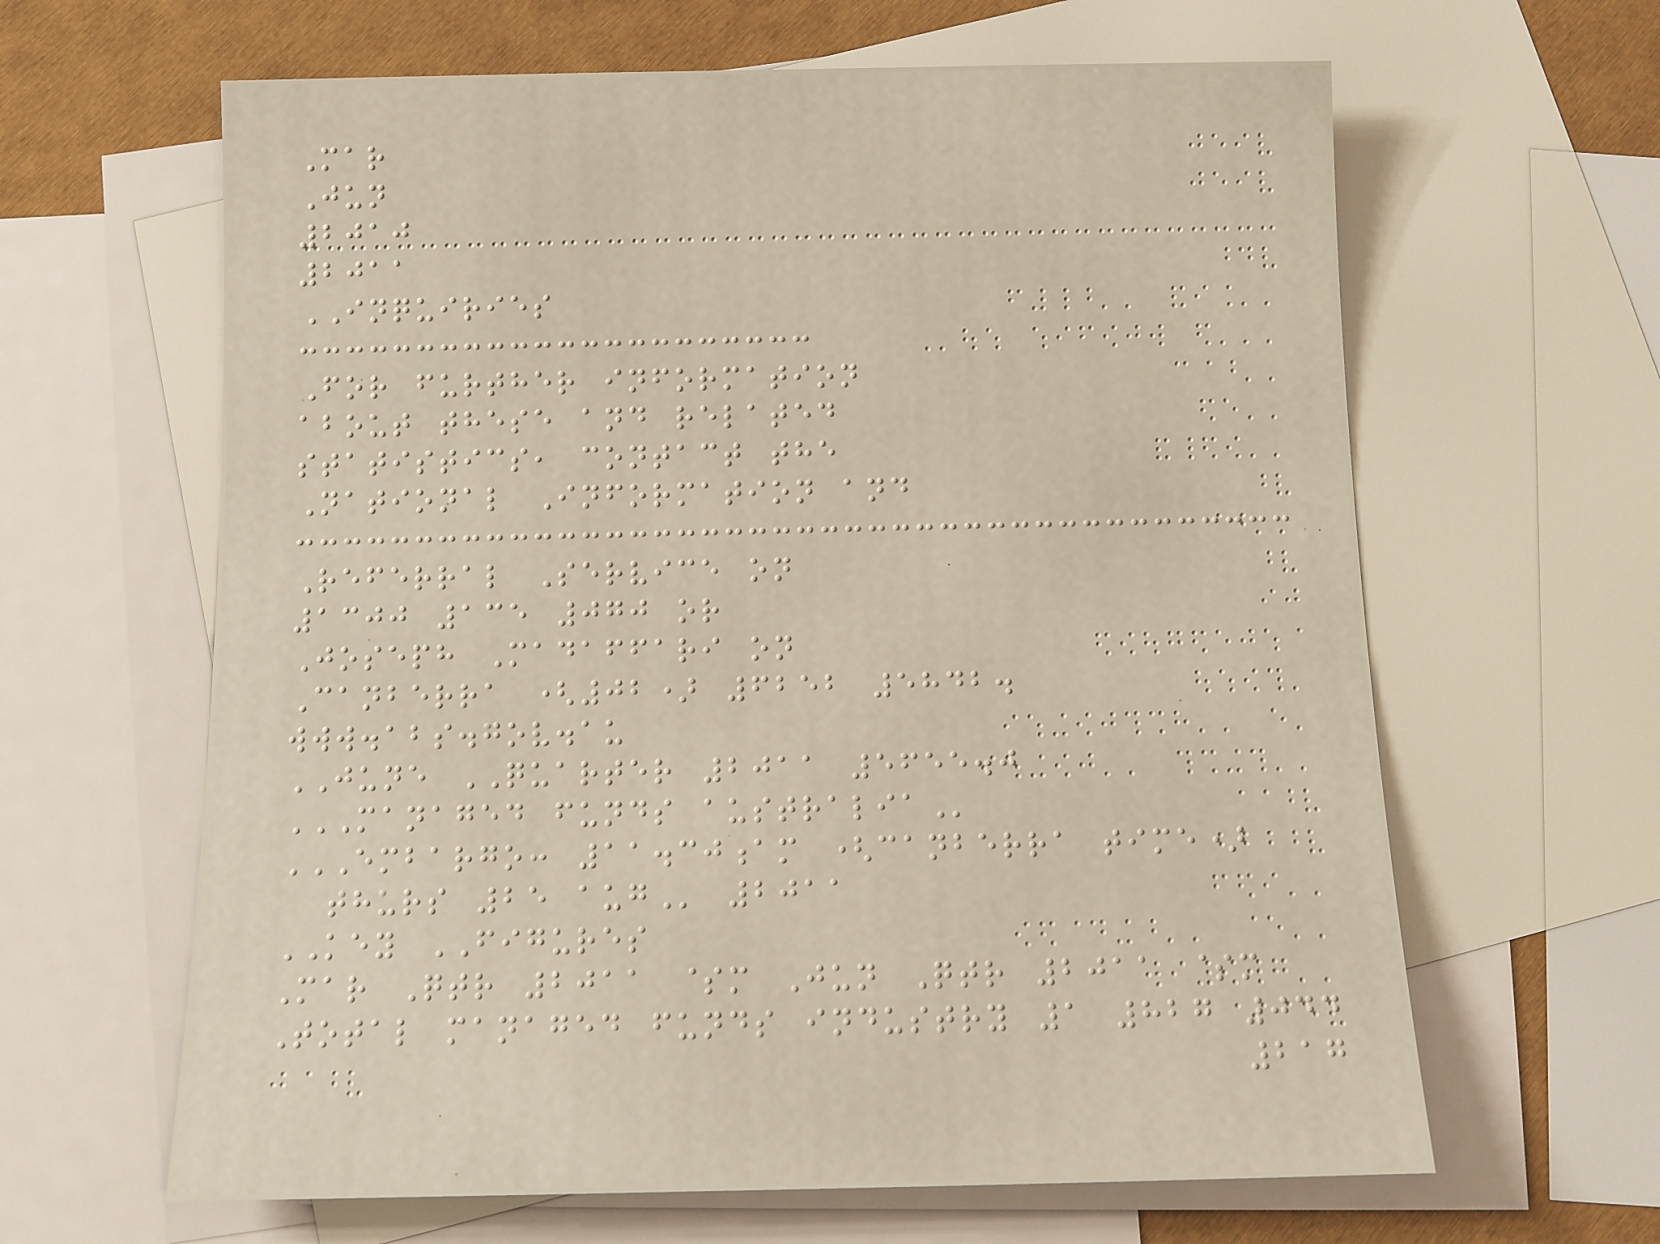Mar
Jun
2010
2011
INQUIRIES
For further information
about these and related
statistics, contact the
National Information and
Referral Service on
1300 135 070 or
Joseph Madaffari on
Canberra (02) 6252 5842.
www.abs.gov.au
JUNE QUARTER 2011 5655.0
MANAGED FUNDS AUSTRALIA
EMBARGO: 11.30AM (CANBERRA TIME)
THURS 25 AUG 2011
KEY FIGURES
Mar Qtr 2011 $m Jun Qtr 2011 $m
Total managed funds industry 1 827 044
217
